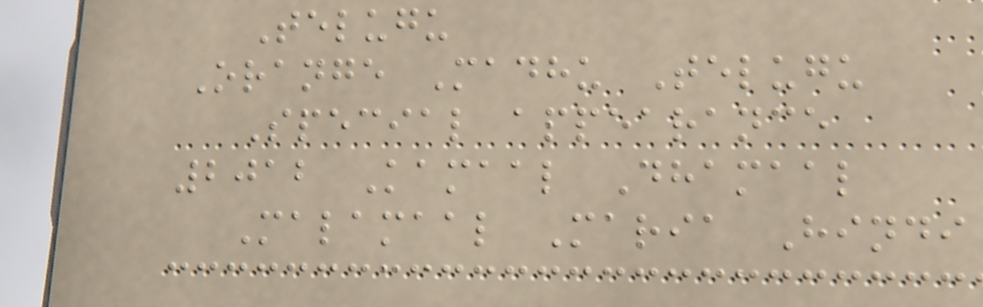Telugu
Orange Madhu Telugu
Special appearance
2012 Kamaal Dhamaal
Malamaal Maria Hindi
